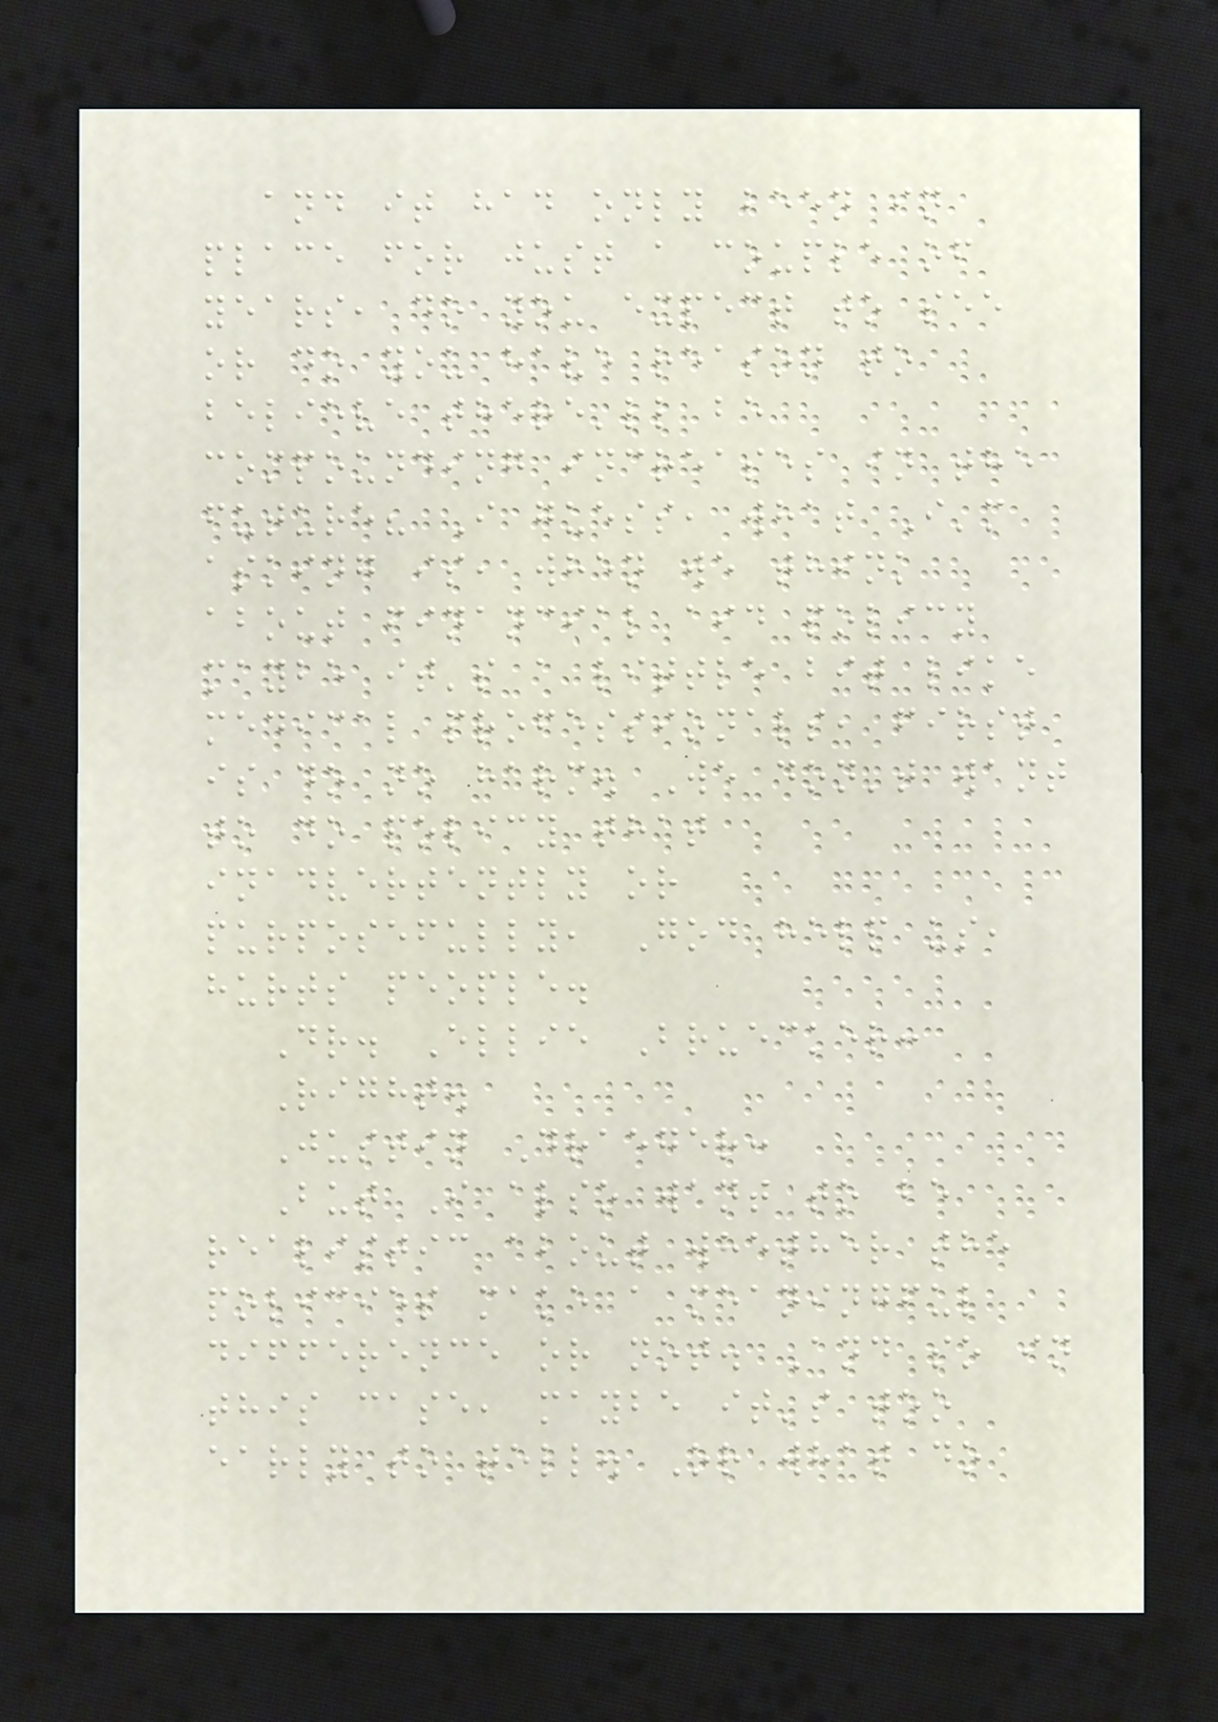and it had only been in
place for just a couple of
years, do you expect to see
or do you have reason to
believe there'll be
compounding increases in the
future? I guess, what I'm
asking is, when we think
about financial aid policy
maybe it's a little bit like
medical professionals, first
is do no harm. We don't want
to do policy that
inadvertently or
purposefully, God help us,
hurts people.
Dr. Ellie Bruecker:
Right.
Justin Draeger:
But I also want to be
realistic about whether the
policies make a meaningful
difference or not. And so in
this case, maybe it's too
early to tell. Or what do
